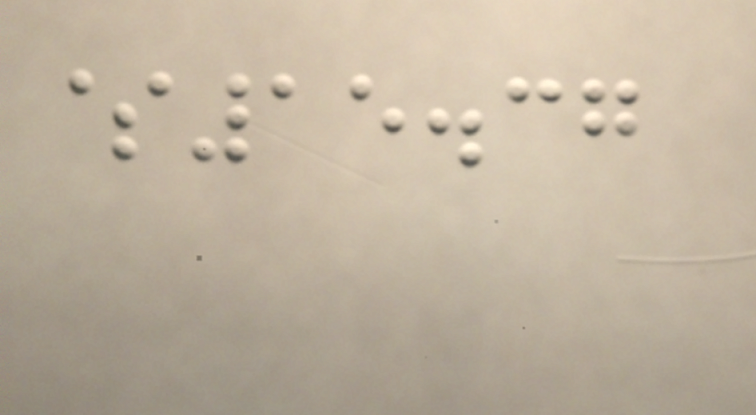$15.37
